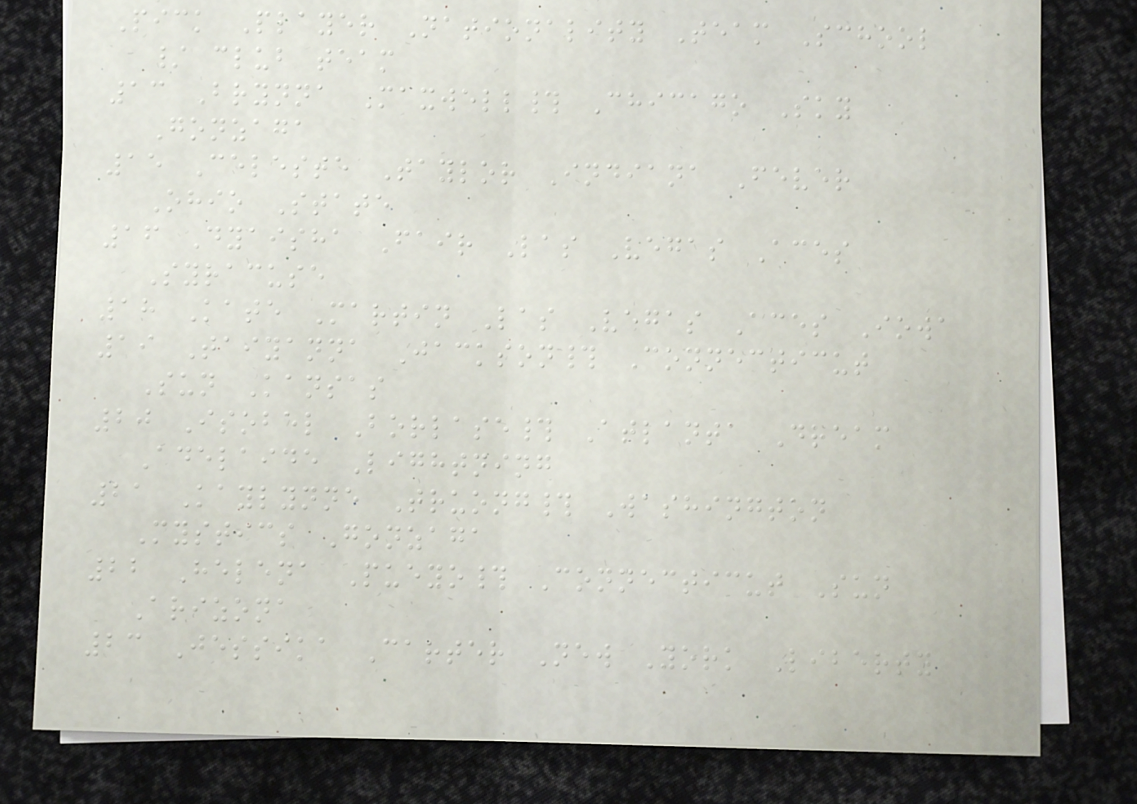Pick Player Nationality Team School
/ club team
13 Brynna Maxwell# Chicago Sky
Gonzaga
15 Celeste Taylor Indiana Fever
Ohio State
16 Dyaisha Fair Las Vegas Aces
Syracuse
18 Kate Martin Las Vegas Aces Iowa
19 Taiyanna Jackson# Connecticut
Sun Kansas
20 Isobel Borlase# Atlanta Dream
Adelaide Lightning
21 Kaylynne Truong# Washington
Mystics Gonzaga
22 Helena Pueyo# Connecticut Sun
Arizona
23 Jessika Carter New York Liberty
